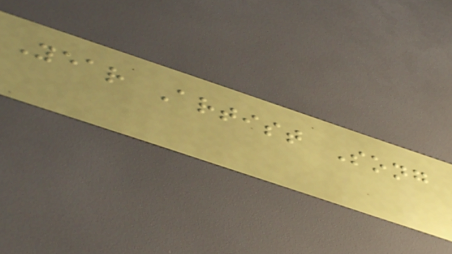Year Artist Song
